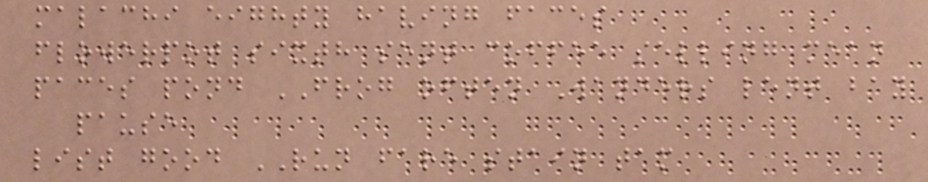malachi eighty having faces
flowerpot sixth sent coffee selling mean
paces pond FROG often Wanders lent bay
pause
list good RUN fare stain tam
